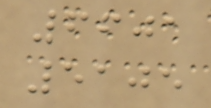6601
5105
